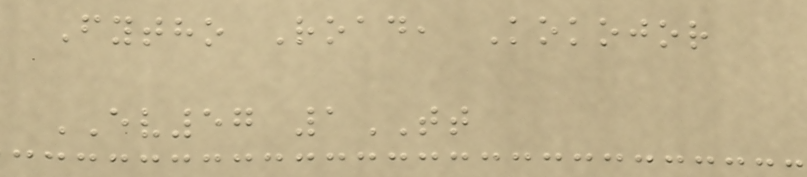Fytho Road, Kokojor
EV57 1TT
